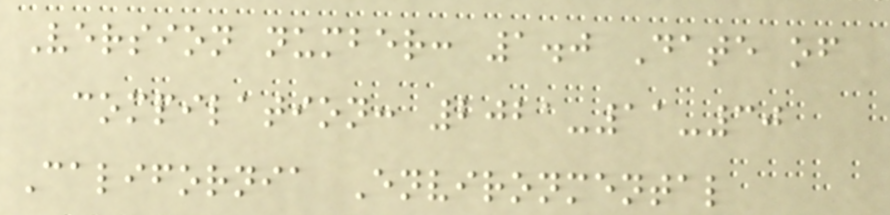Version number: 1.0 Date of
compilation: 2021-11-30
California Environmental
